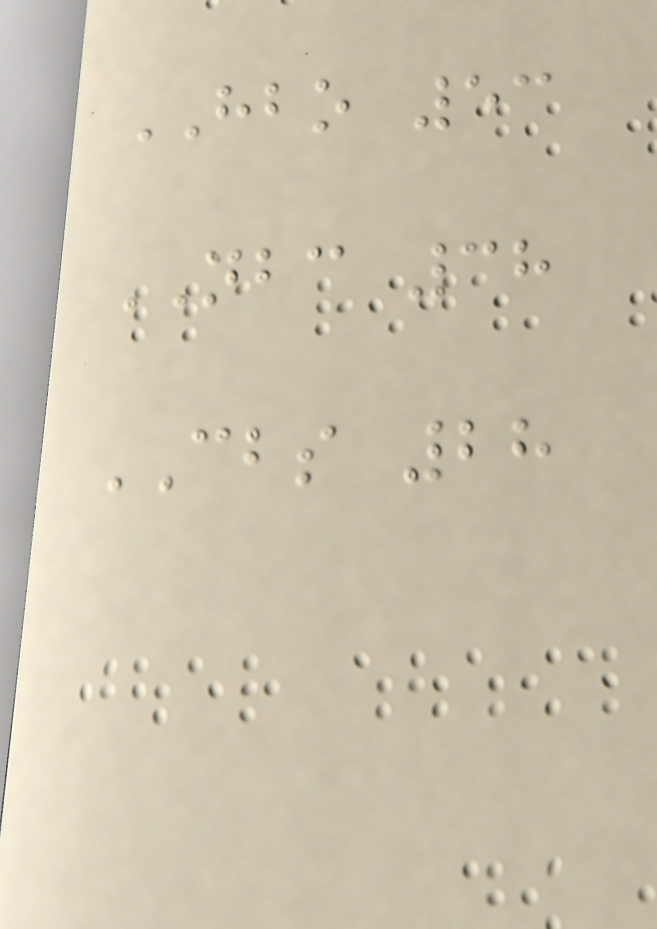HBO 53
NBC 38
CBS 28
